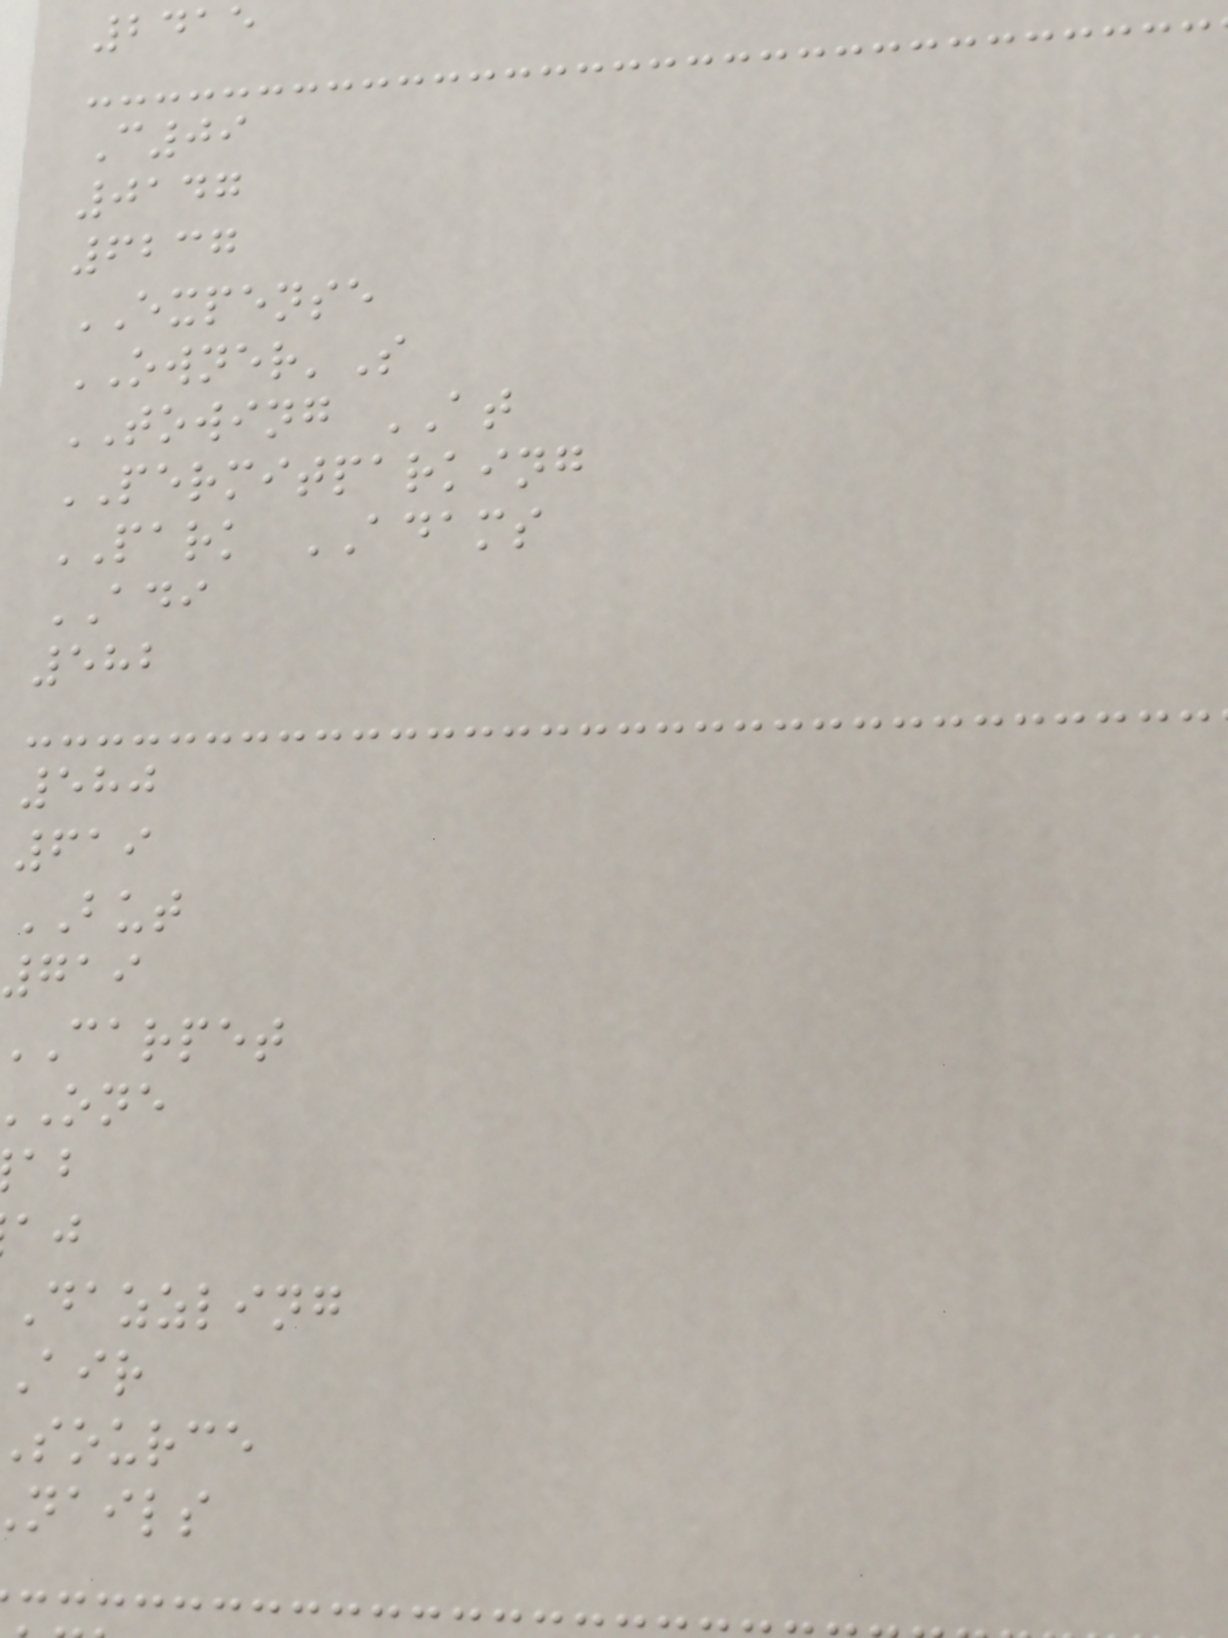2415
C09
0147
6237
EXPENSE
OWNER'S
TOWING AT
PERMITPARKING
PARK ADAMS
ADI
582
580
619
BUT
719
carpet
dazzling
source
nails
